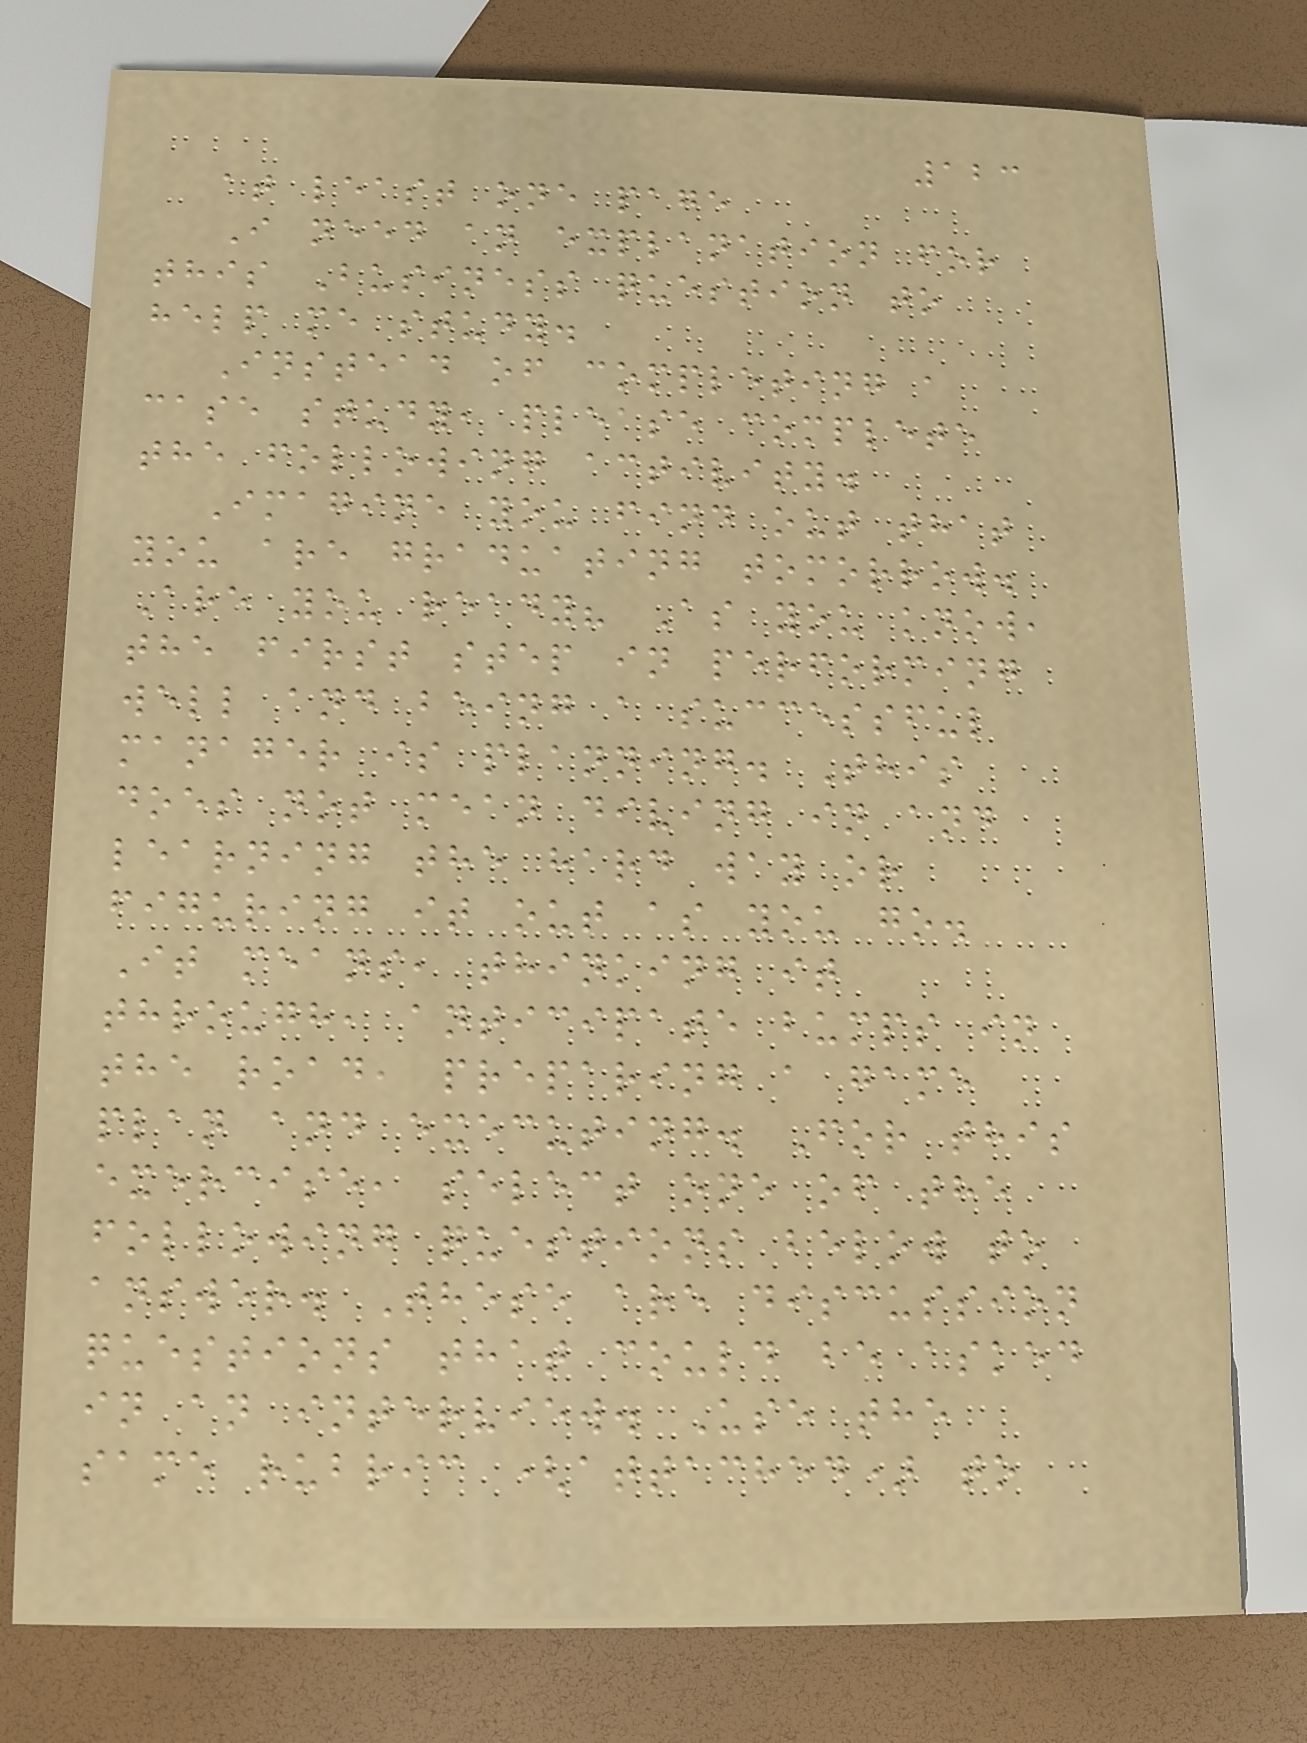123
at least one page
I need an explanation for
this Business question to
help me study.
Instead of completing a
case study, please complete
the following activity.
Imagine you find out that
you are graduating tomorrow.
Are you ready? As you know,
the first step in performing
well and being a successful
manager is planning. This
does not mean diving in and
learning the hard way or
figuring it out as you go.
It means, thinking it
through, anticipate bumps in
the road, preparing a game
plan and executing. For this
exercise, select one of the
following questions below to
answer. These are discussion
questions that could be asked
in an interview. Use the
same rubric (attached) to
